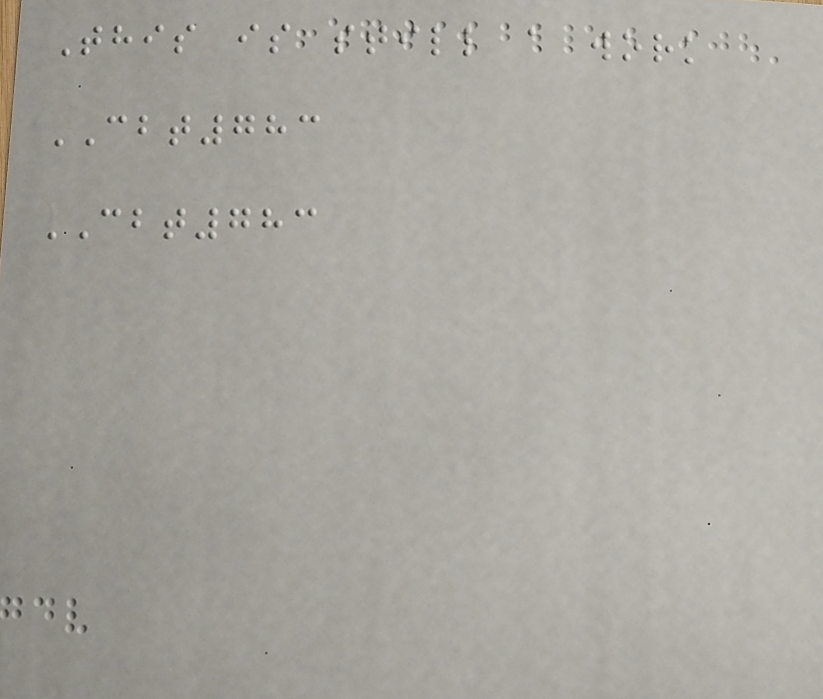This is still a work
CBT783
CBT783
